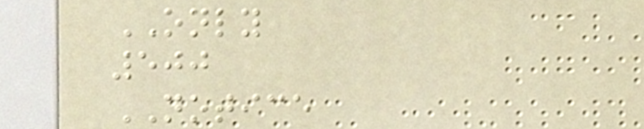ONLY
500
NOTICE
